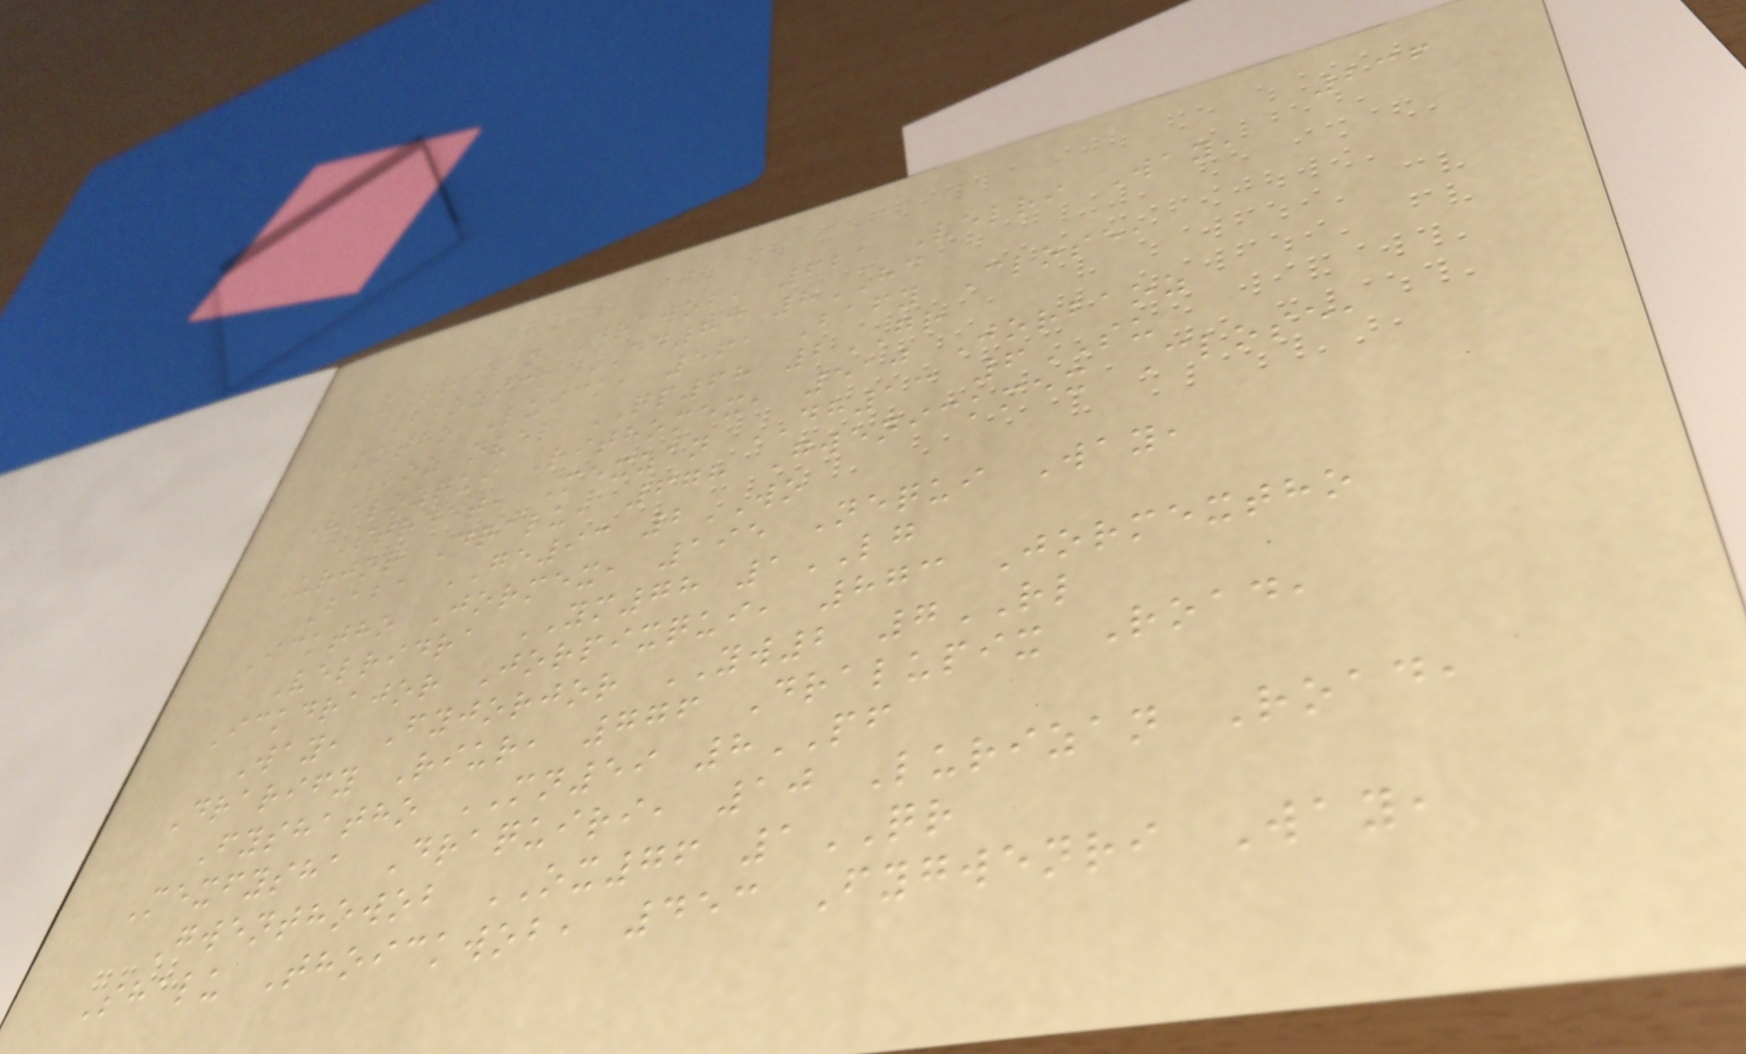236
Velrizan Drawob, 621 Velri Way,
Baozick ED83 8HD
Kotho Luick, 561 Bafy Close,
Kozanvel QP68 2GR
Velozqui Rithomex, 510 Jorbaoz
Street, Mexzan DH13 6SU
Urjor Dralu, 678 Gwenickmex Close,
Baba GE93 2WO
Icktho Jormex, 195 Nequi Way,
Velridra YM78 1LG
Ickdrajor Jorpixqui, 873 Jormextho
Way, Fyjorjor YW2 7RL
Drarify Riur, 776 Dralupix Road,
Fyshatho MN59 8PF
Mexfysha Draquiri, 10 Lurizan Road,
Gwenthowob OX76 1QR
Shalu Thoickwob, 453 Fygwenri Way,
